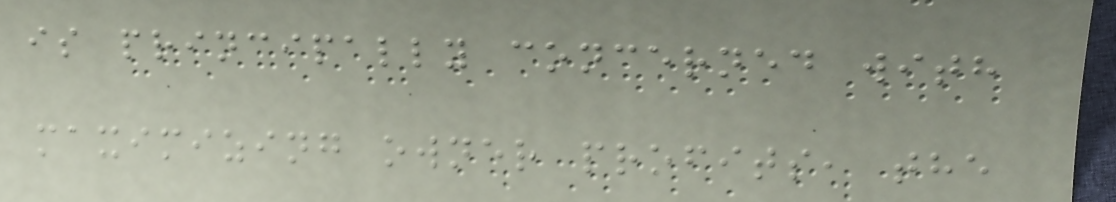is principally concerned with
maximizing owner profits, the
